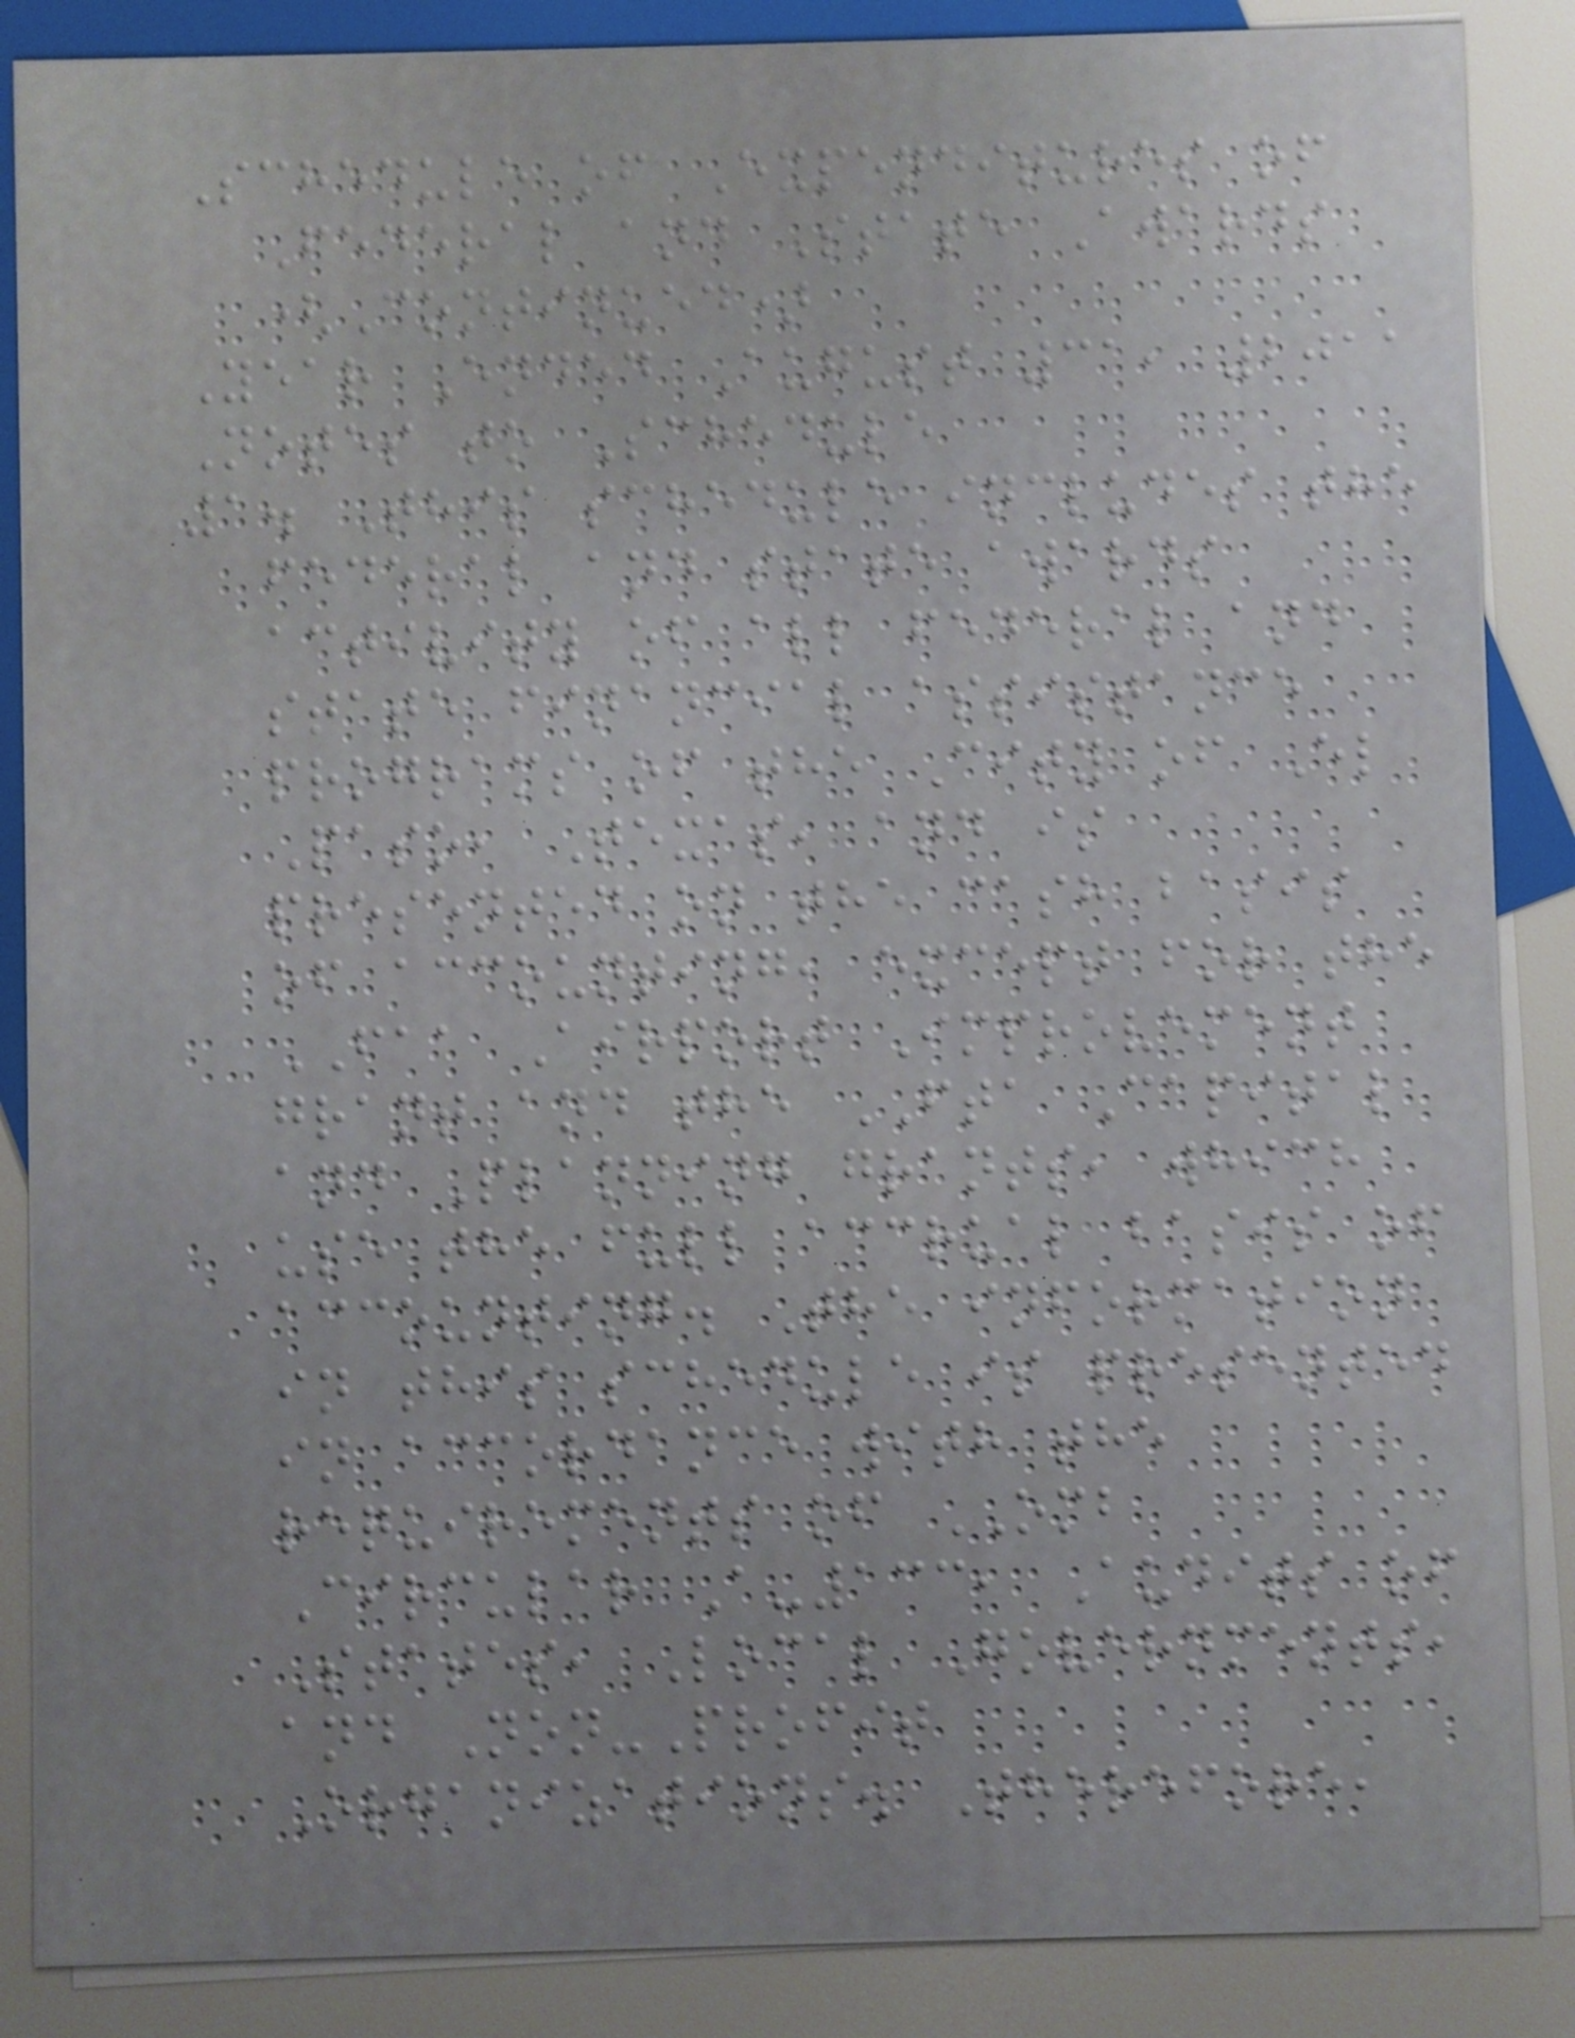Schedule of Expenditures of
Federal and State Awards
(Continued)
Year Ended August 31, 2011
Notes to Schedule
1. This schedule includes the
federal and state awards
activity of all federal and
state financial assistance
programs of the City of El
Paso, Texas, and is
presented on the cash basis
of accounting, except for the
FAA Airport Improvement
grant and the FTA Capital
and Planning grants, which
use the full accrual basis of
accounting. The information
in this schedule is presented
in accordance with the
requirements of OMB
Circular A-133, Audits of
States, Local Governments,
and Non-Profit
Organizations. Therefore,
